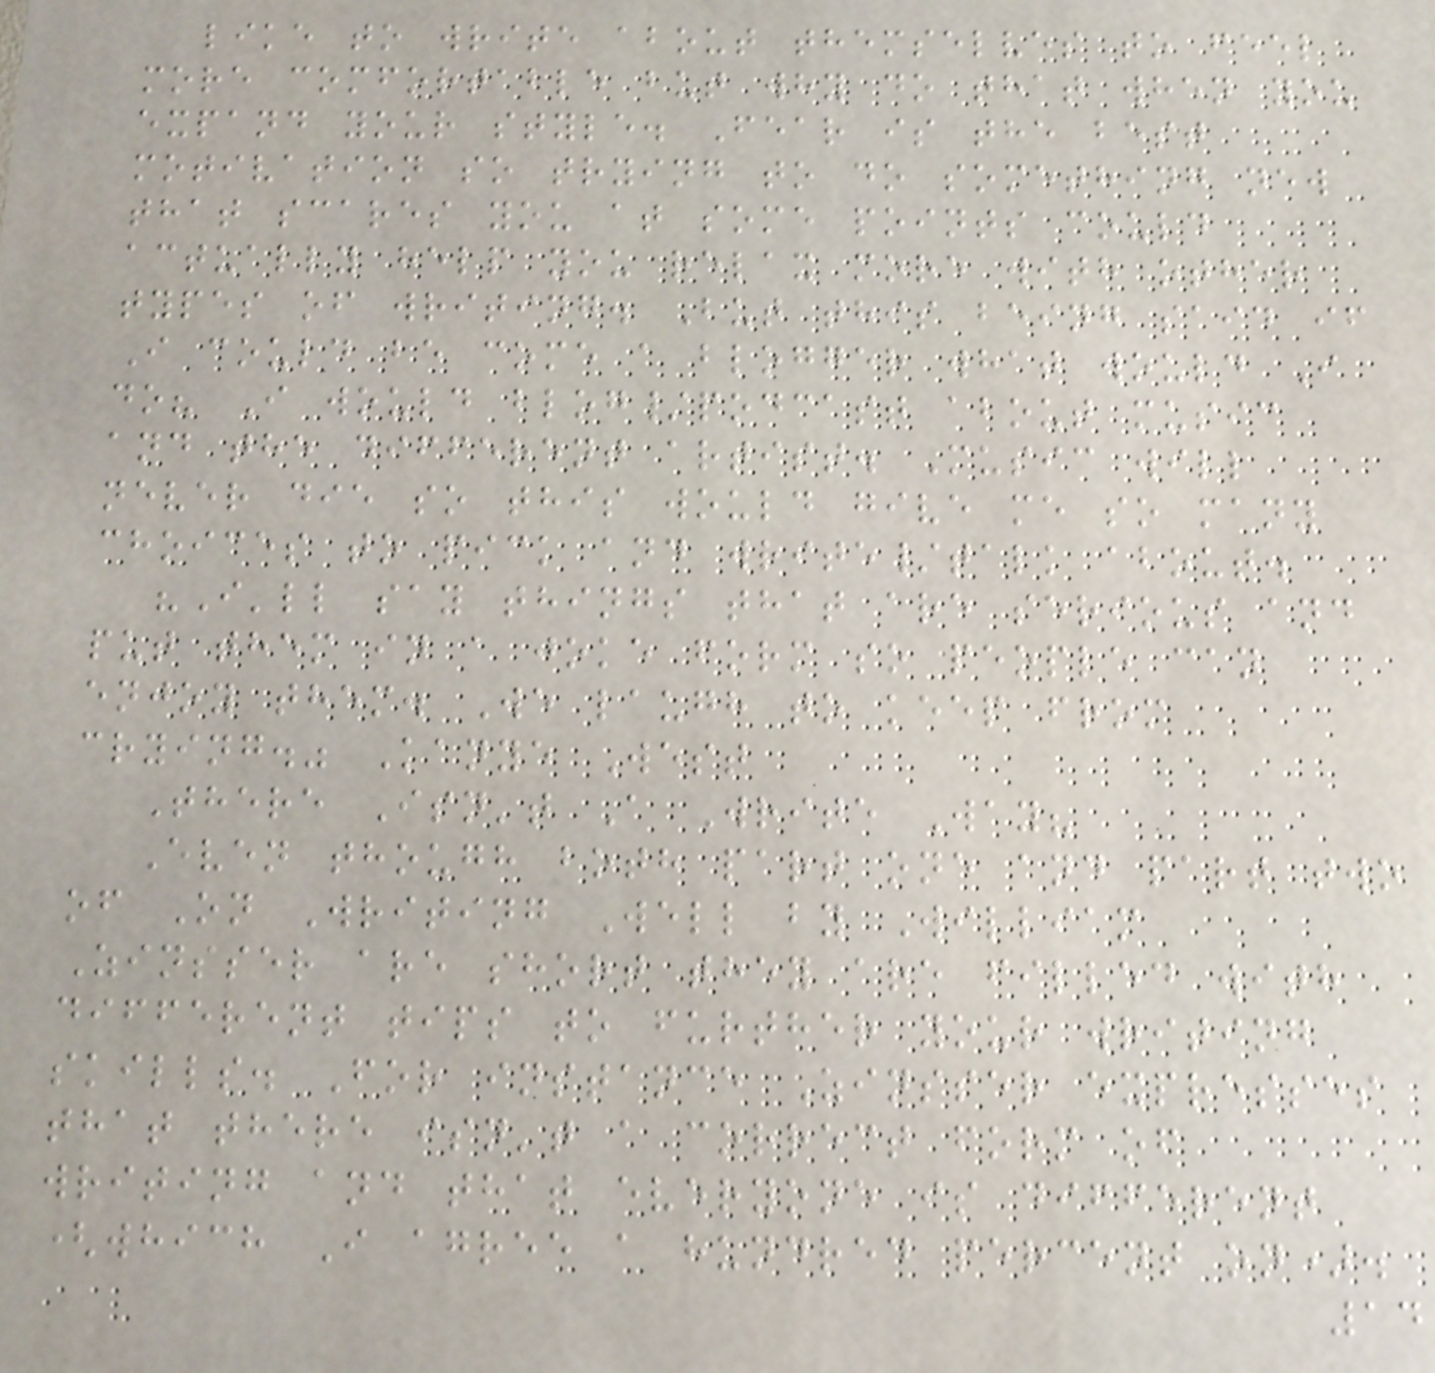like to write about themselves to feel
more comfortable but why do that when you
expand your style. Fear is the best
motivation so trying to do something new
that scares you at some points could
actually help you relax more with other
types of writing. But this being said if
I could be come a blogger what would I
do? I would blog/podcast about music
and the different artist. Music will
never die so this would give me so many
choices to pick and write/talk about.
"I'll say things that are serious and
put them in a joke form so people can
enjoy them. We laugh to keep from
crying." Kanye West
There Isn't A Write Way?
Even though both part one and part two
of On Writing Well by William
Zinsser are short they are filled with
different tips to further your writing
skills. For instance Zinsser expresses
that there isn't a correct form of
writing and that everyone is different
(which I agree a hundred percent on).
14
